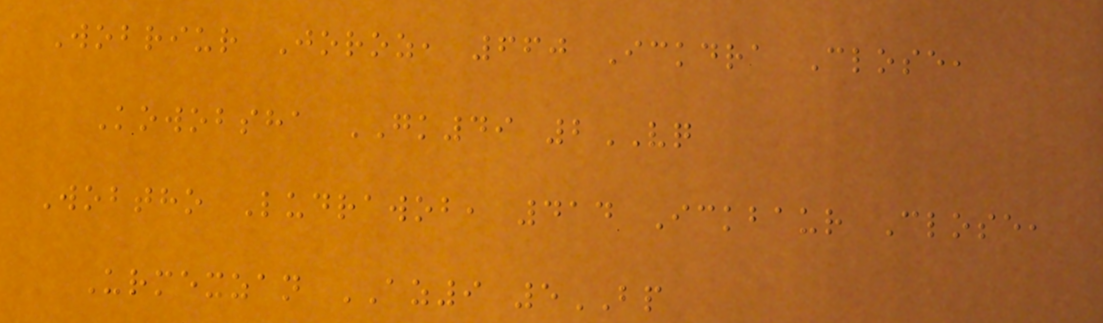Wobriur Joroz, 660 Ickdra Close,
Kowobsha GK49 2VQ
Wobtho Ludrawob, 414 Ickbaur Close,
Urmexzan AZ9 5BP
